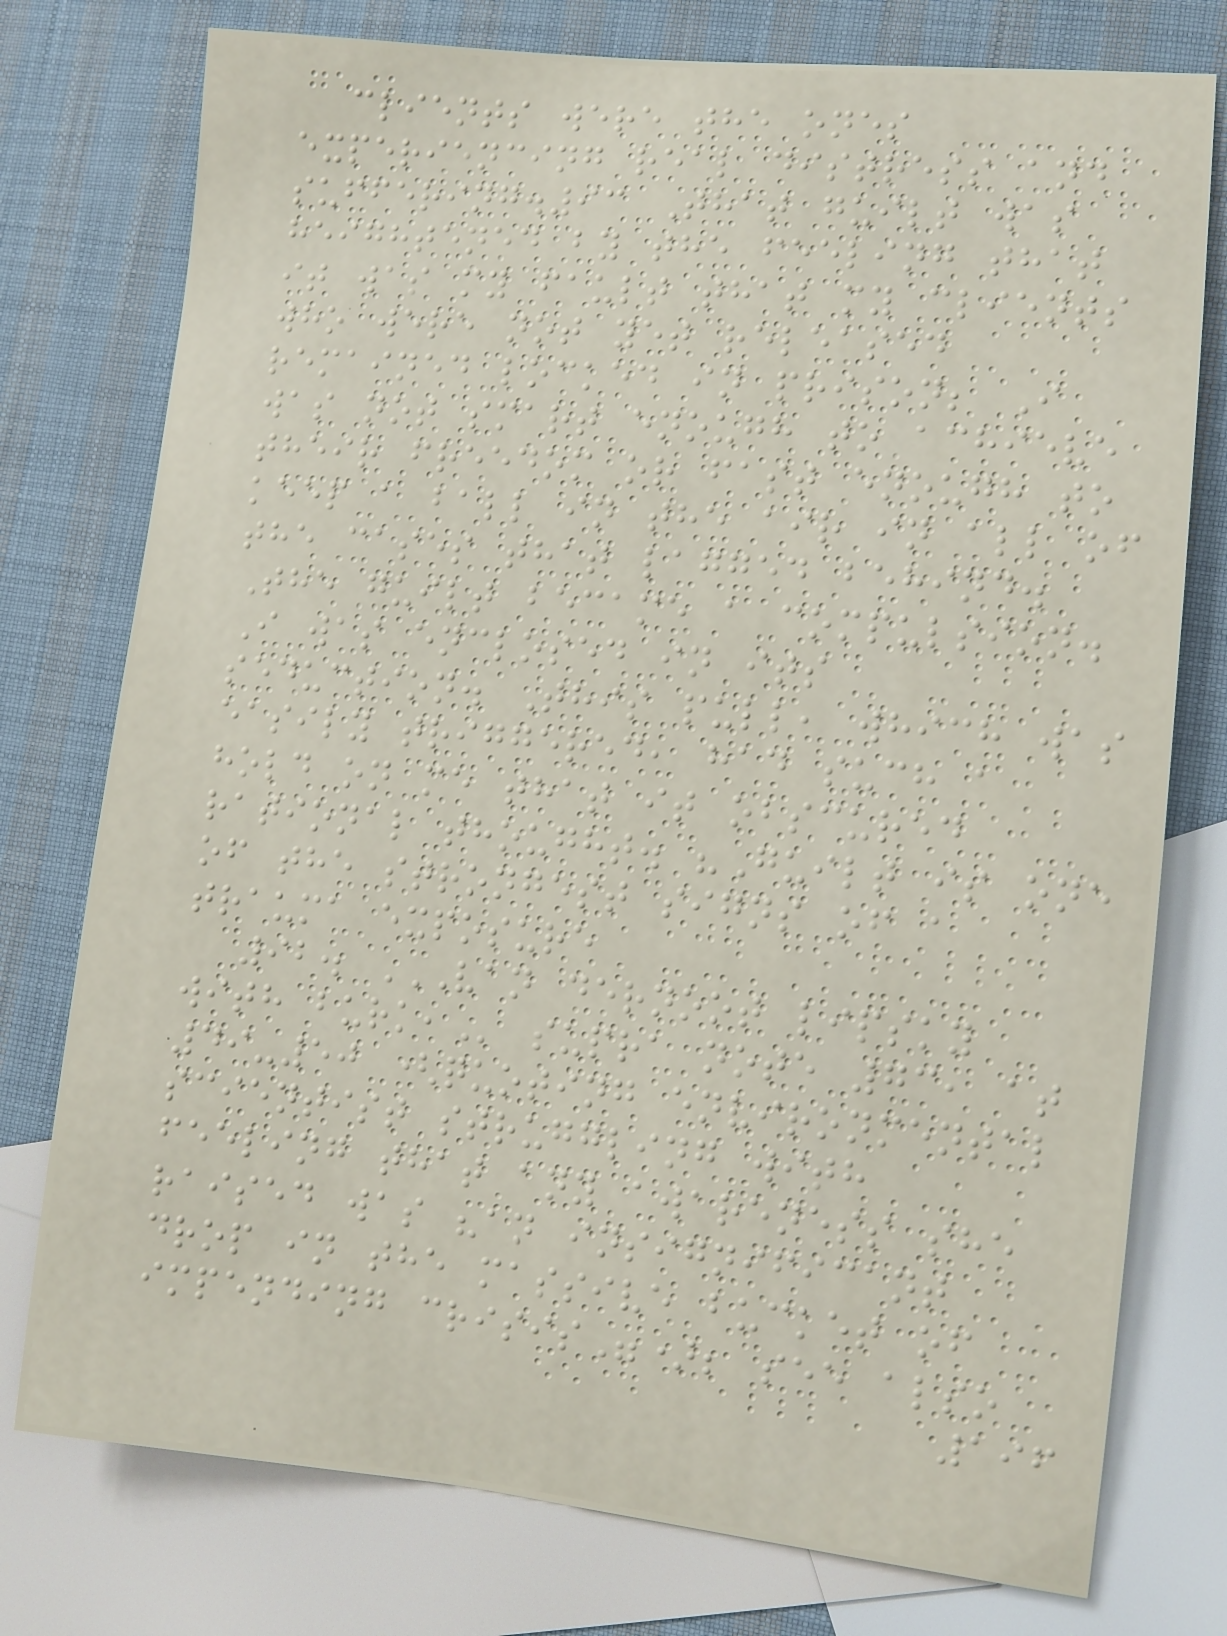clients were the ones
experiencing real distress and
suffering.93 That guilt was
heightened by the feeling that
it was my fault that my clients
who were not yet released
remained locked in prison; I
was not smart enough to achieve
their freedom or fast enough to
keep a ball in the air in all of
the cases that lagged behind.
The guilt became a compulsion.
I was enclosed in its
seduction. This pull, which was
easily triggered, had such a
hold on me that it obscured
rational thought. "Guilt is one
of the strongest signs of a
trauma exposure
92. VAN DERNOOT LIPSKY
WITH BURK, supra note 73, at
49-50 (quoting environmental
scientist struggling with
feeling that any awareness she
raised was "an insignificant
drop in the massive bucket of
impending crisis"); see also
196
